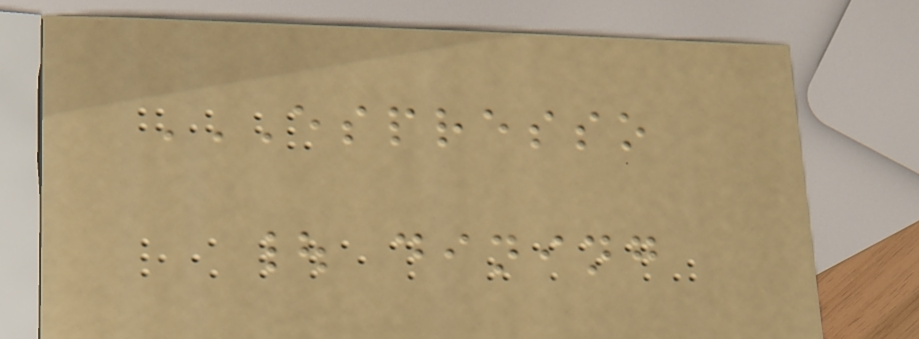ESPRESSO
| DINING
